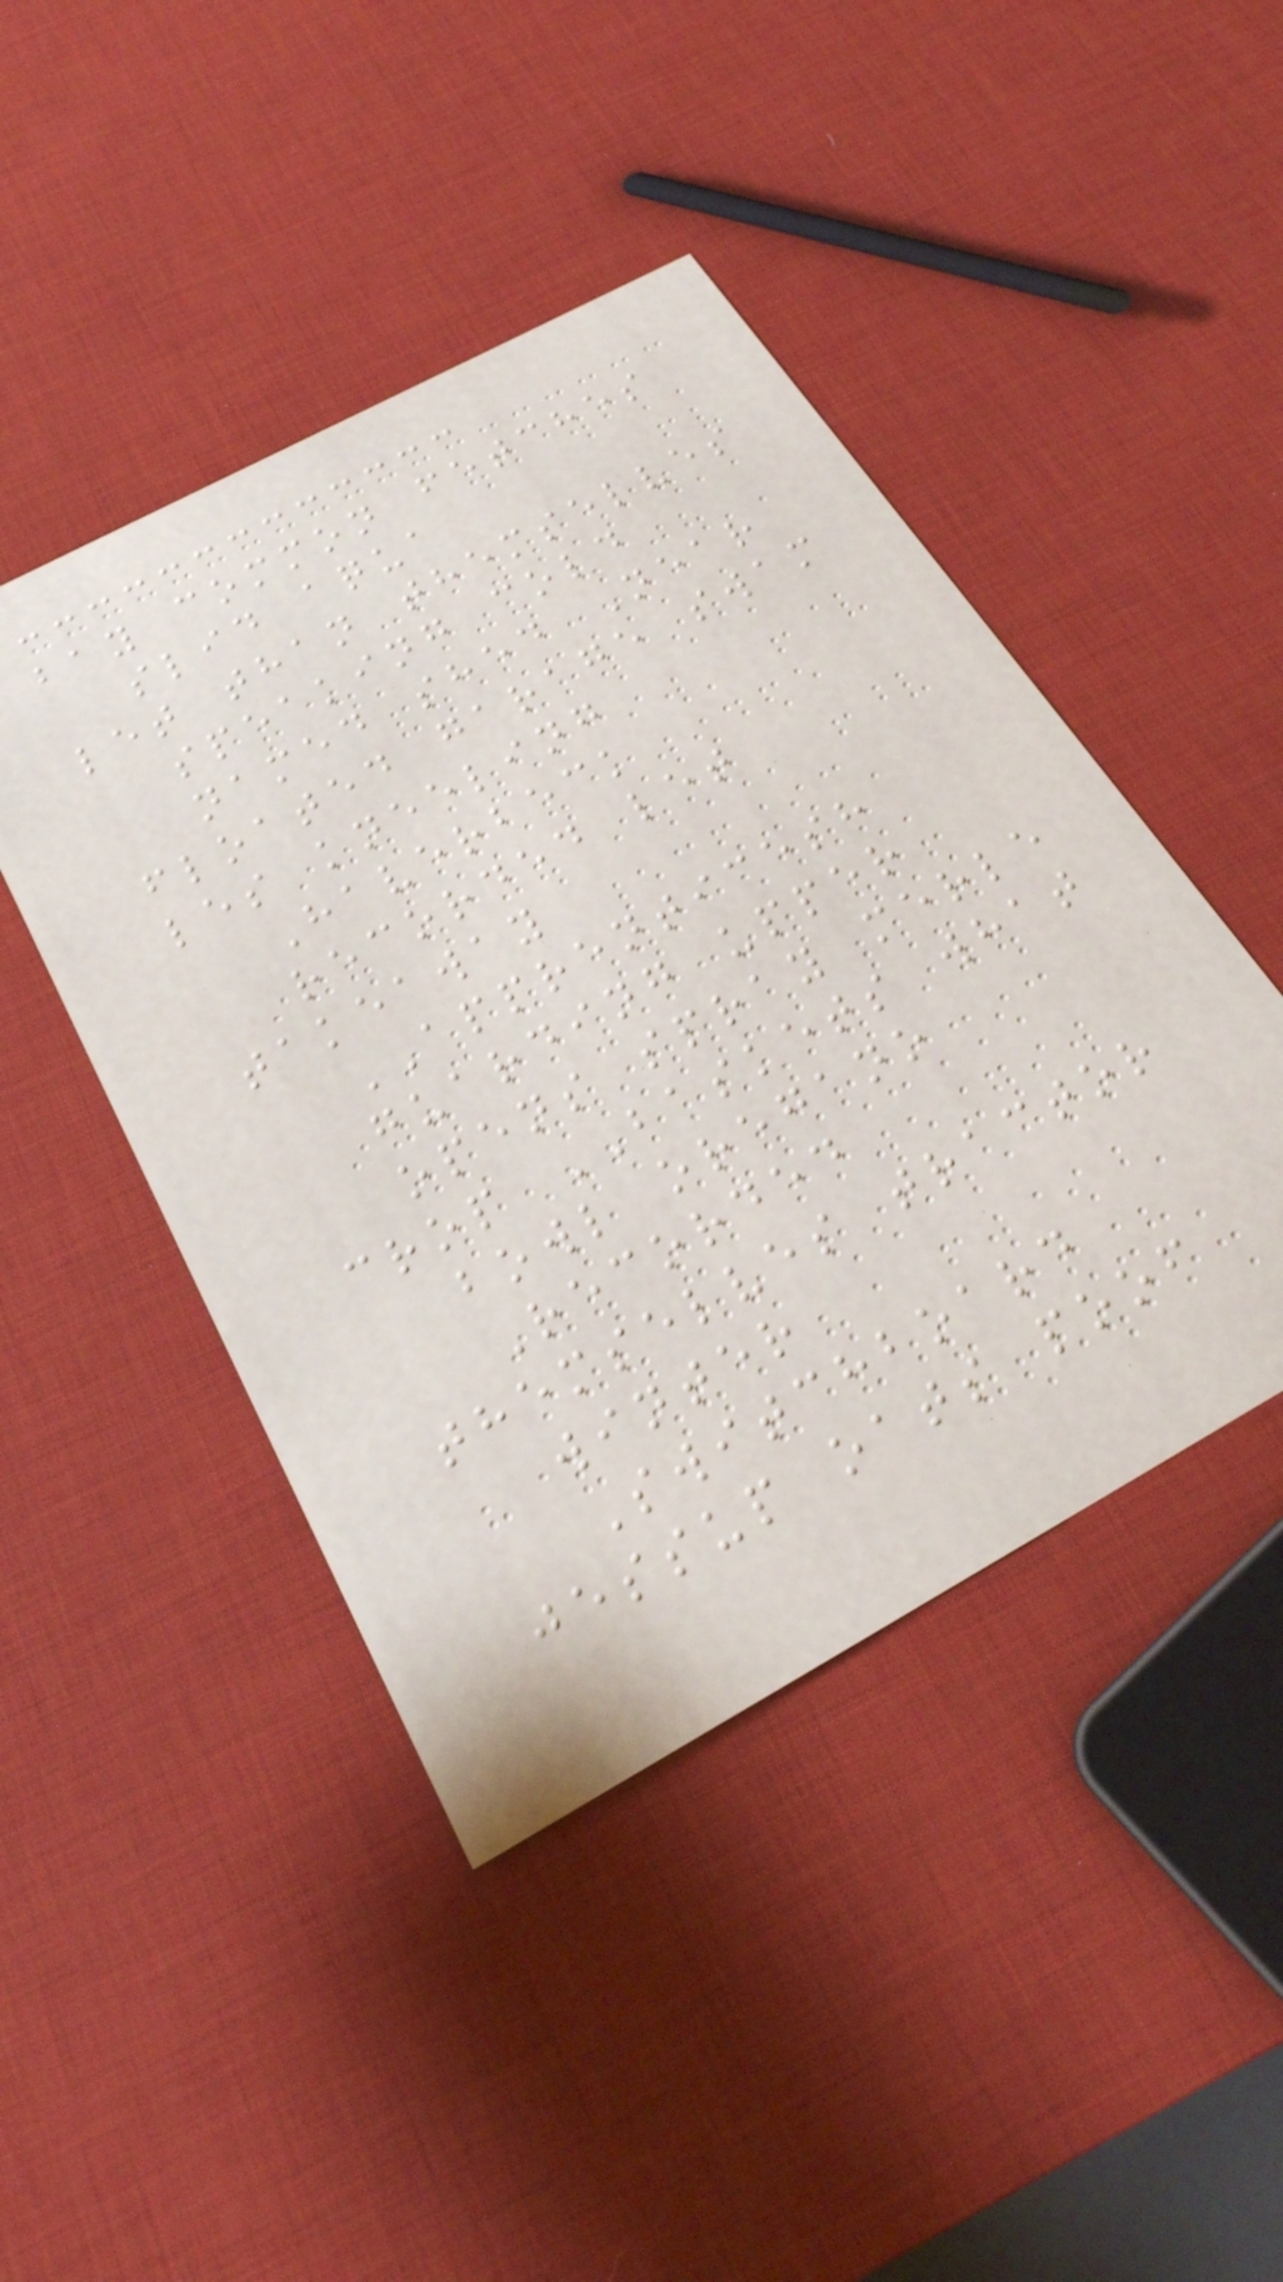bay common fetches
slid aqua
let than themselves
speaking cold
named shed Near
floated garage swam
les kneeling
Haverbeck
recorded let
takeaway
APPRENTICESH
guarding upper
opens spray merle
crop BASKETS what
bowl oregano
Recorded
themselves tractor
winter
Switchboard
jessup oats poof
